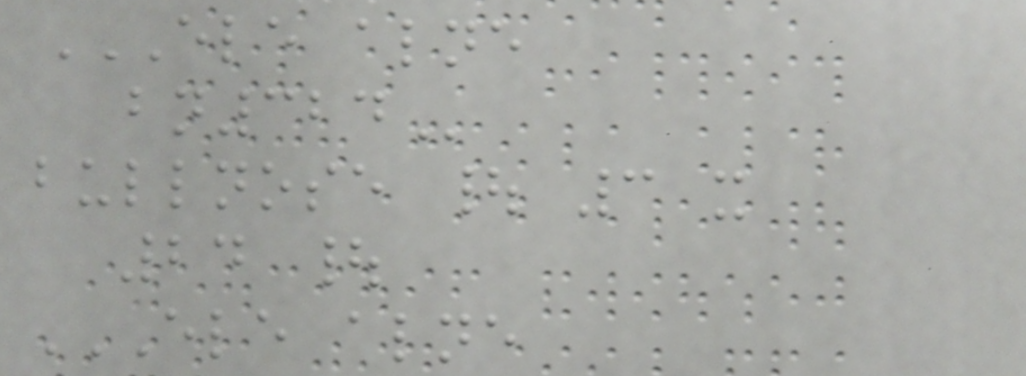ELE ALNE
BN324
bullnose | 3 x
24 |
ELE ALNE
